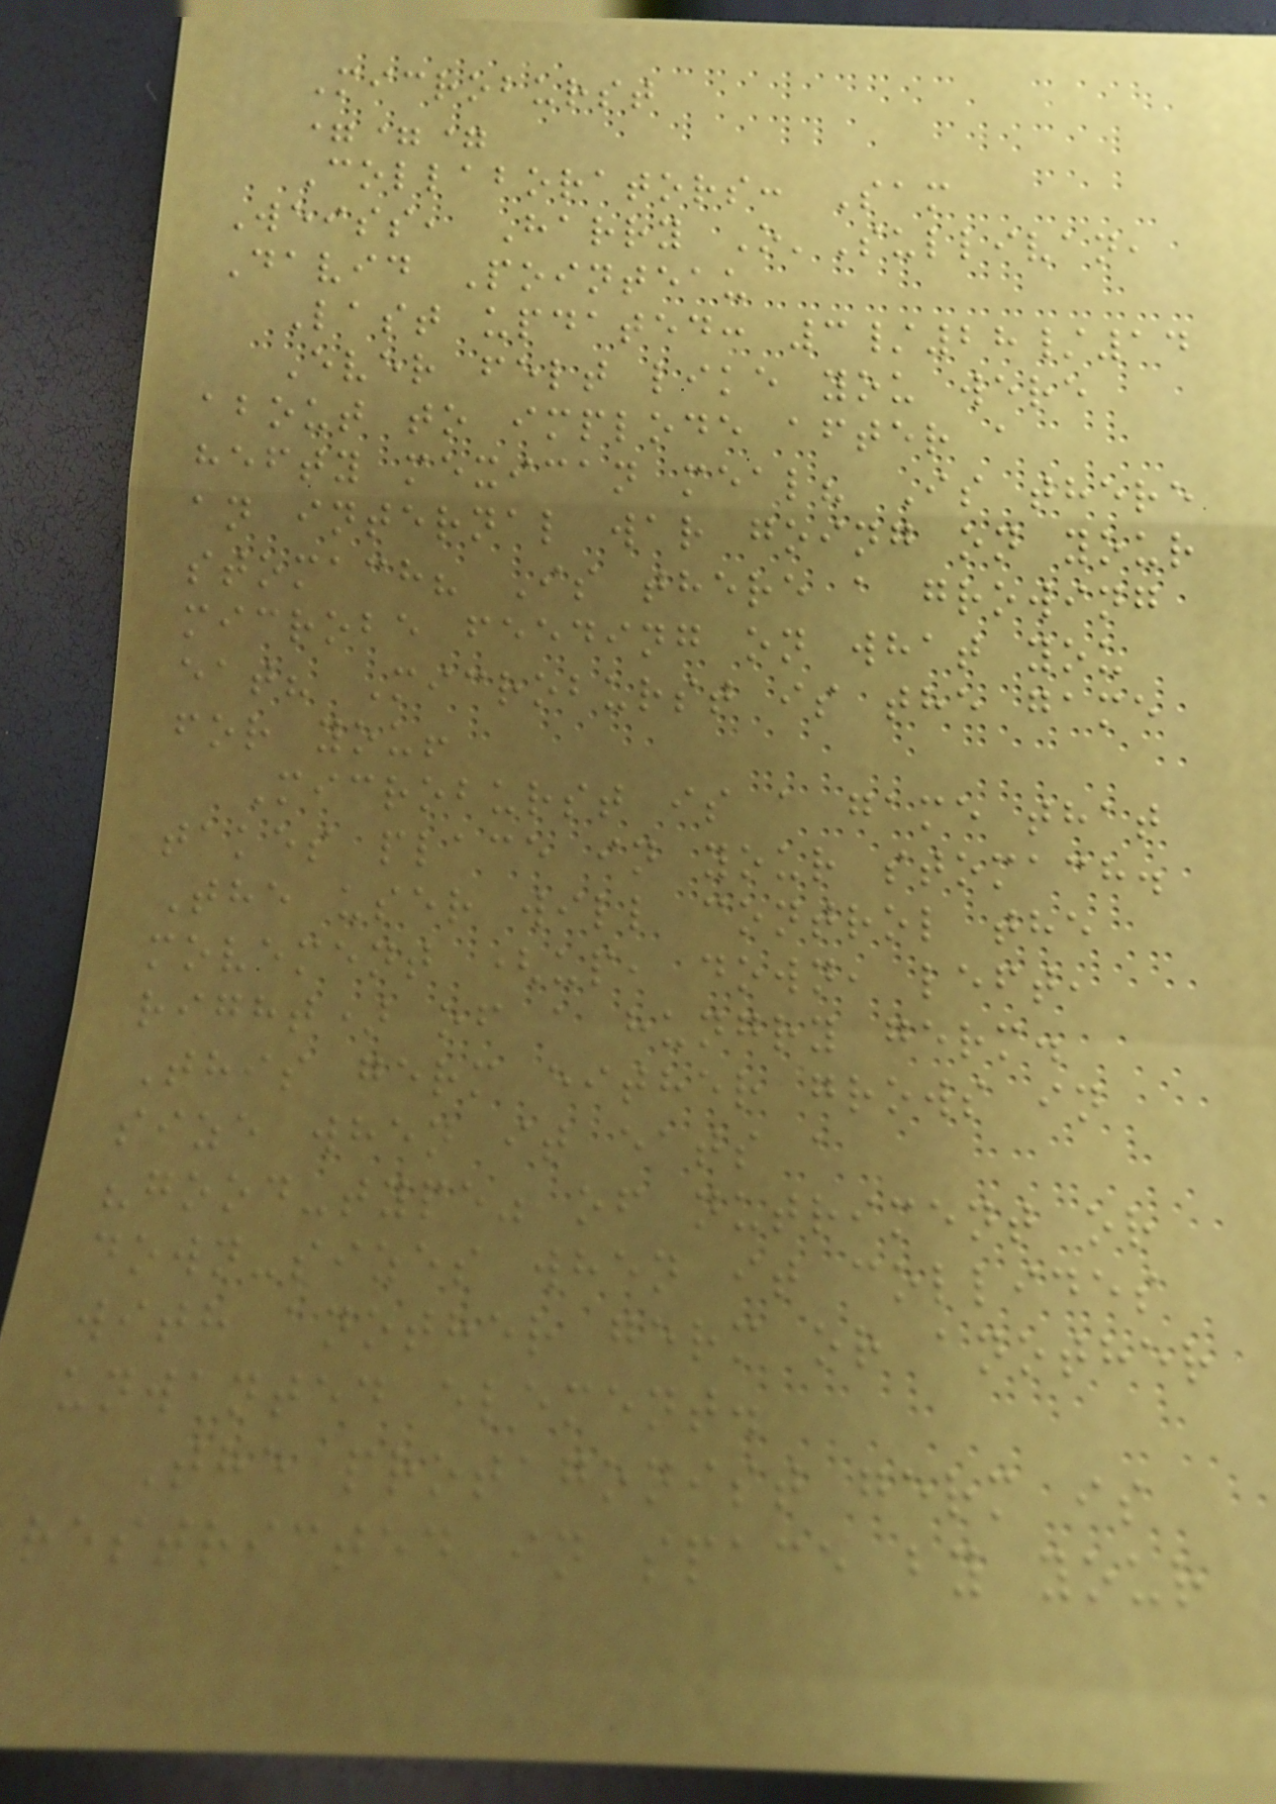Microburst
===
Collaborators: Sam
Weiss, Harry O'Sullivan,
David Pointeau
Last updated: 3/28/14
Ever felt like you were
about to implode after a
hefty mexican meal? Is there
an internal war going on your
stomach? Is there a growing
microbe feeding on what you
eat? Microburst is the game
for you!
Microburst is a game that
takes place in your stomach.
The user will control the
movement (up, down, left,
right) of a hungry germ.
This germ either grows in
size when it eats a
"good-type" of nutriment or
down-sizes when it collides
with another germ or another
unwanted element.
The protagonist germ is
restricted in space by your
